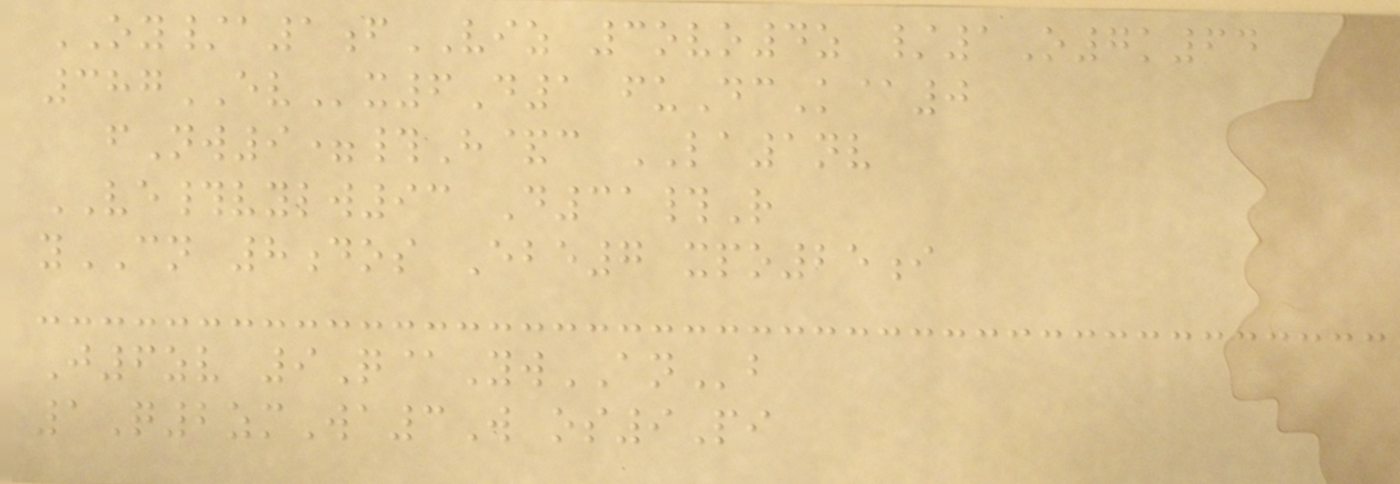OY/a1fVIZ 3ovo4z /1O7k64
387EVx6D1 fuDcK@0
fNw9=#H&c LA1nv
VE#vylw93 D31#R
yCN 8dos Ebe7 xpo25i
J6zv 9Q@YwANb
1Q2zmWa3W os9Pi
